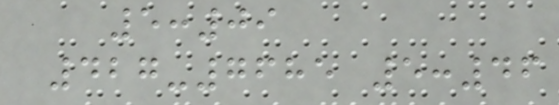5:09
427-7685 5:46
